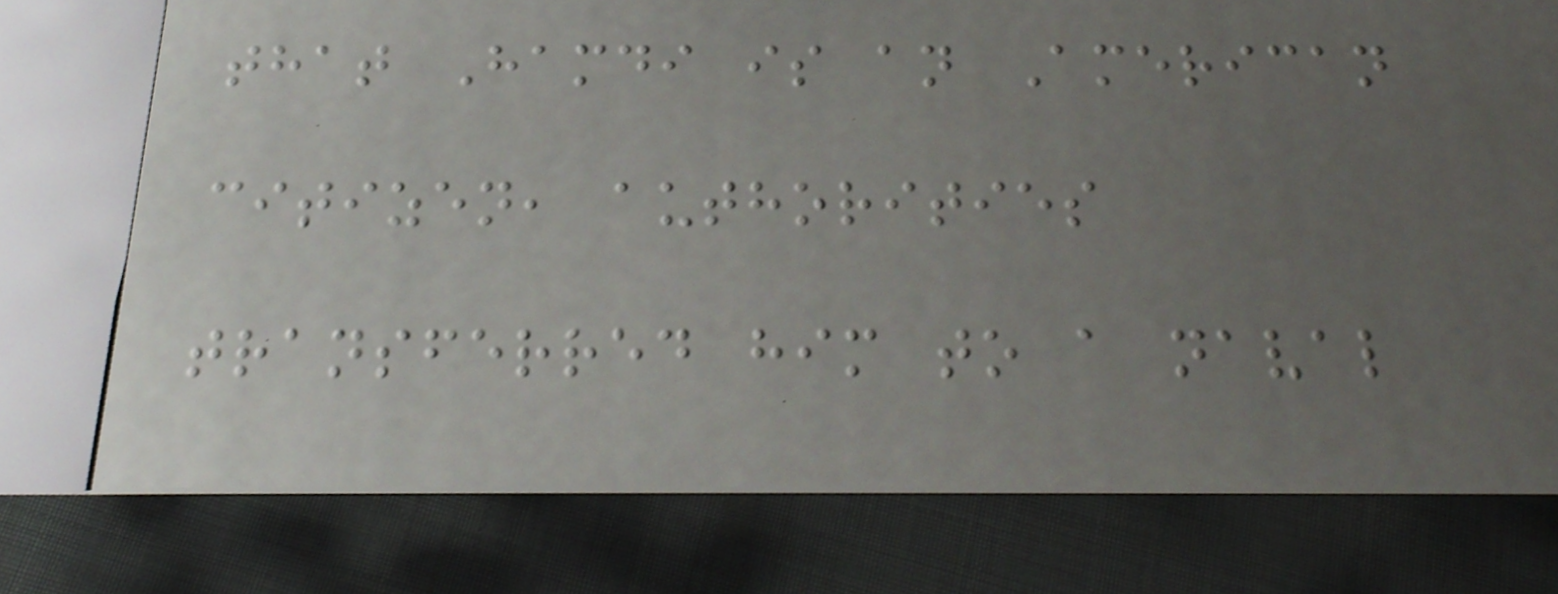that Hamdi is an American
citizen, authorities
transferred him to a naval
